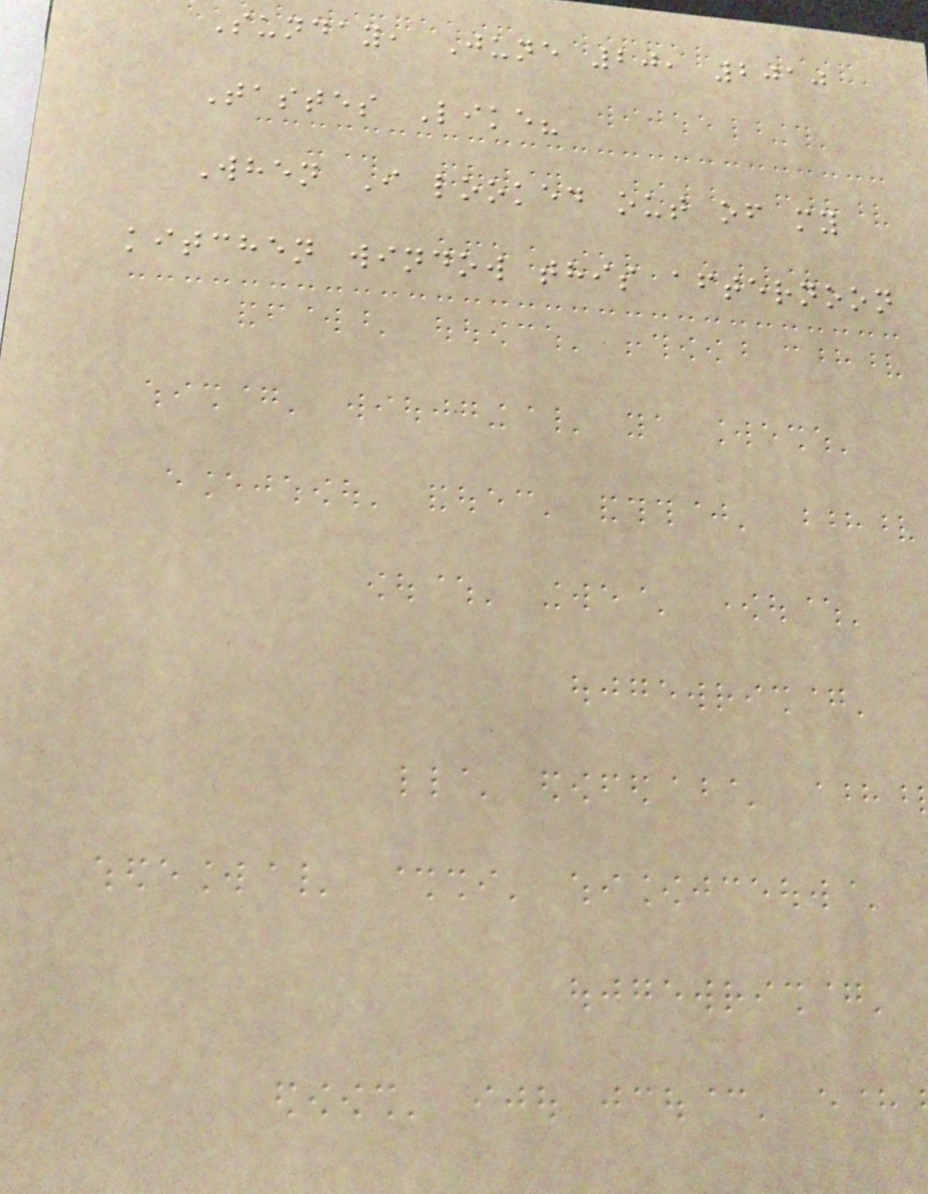Sunday, June 20, 2010
Tastes Like?
When I looked out of my
kitchen window this afternoon
